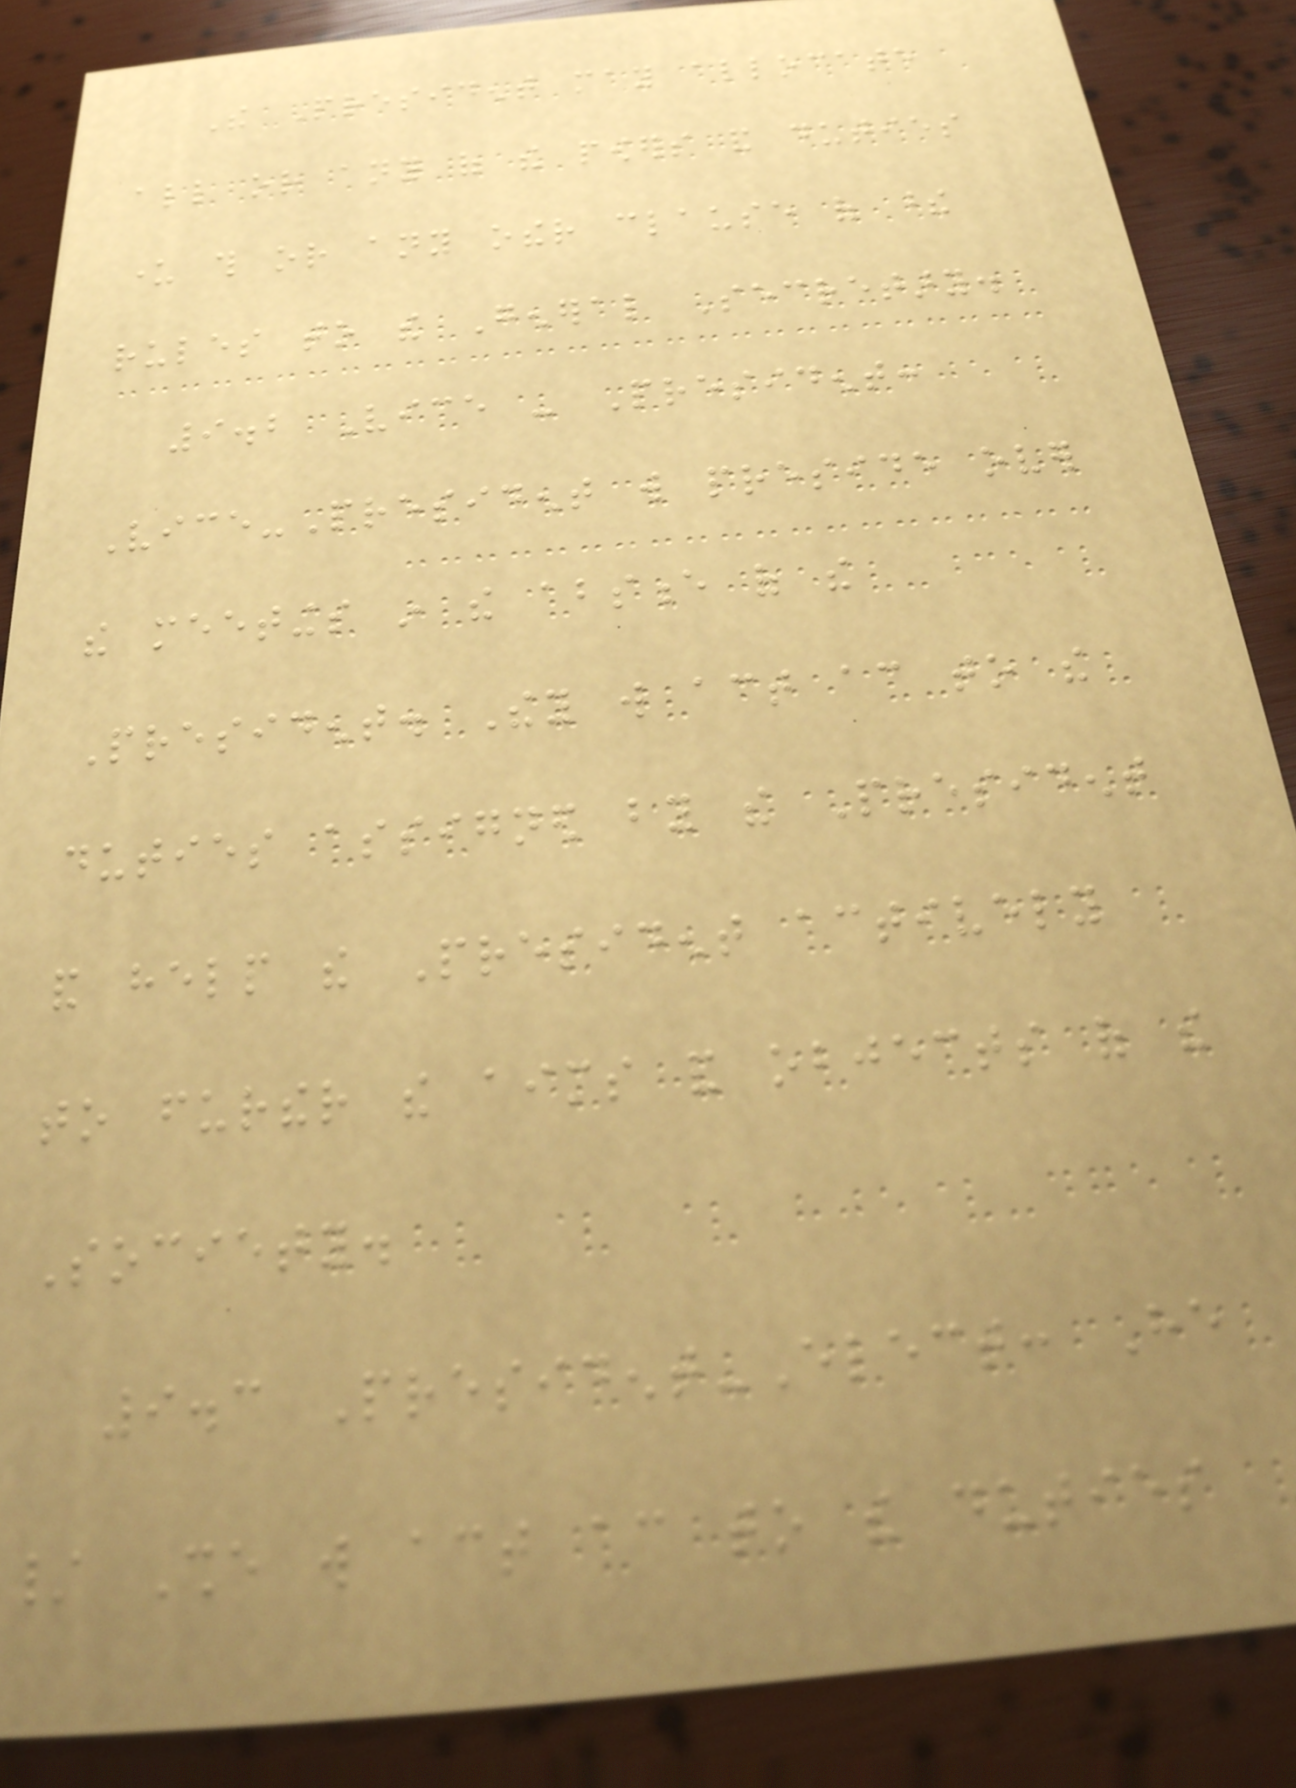The President may allocate
all or any of the powers and duties
under this or any other clause of these
rules to the General Secretary.
9.2 Vice - President:
Vice-President will preside over
the meetings in the absence of the
President. They will act according to the
duties assigned by the President
and help the President actively
to further the aims and objects of the
Society.
9.3 President-Elect: He
/ She will act according to the duties
